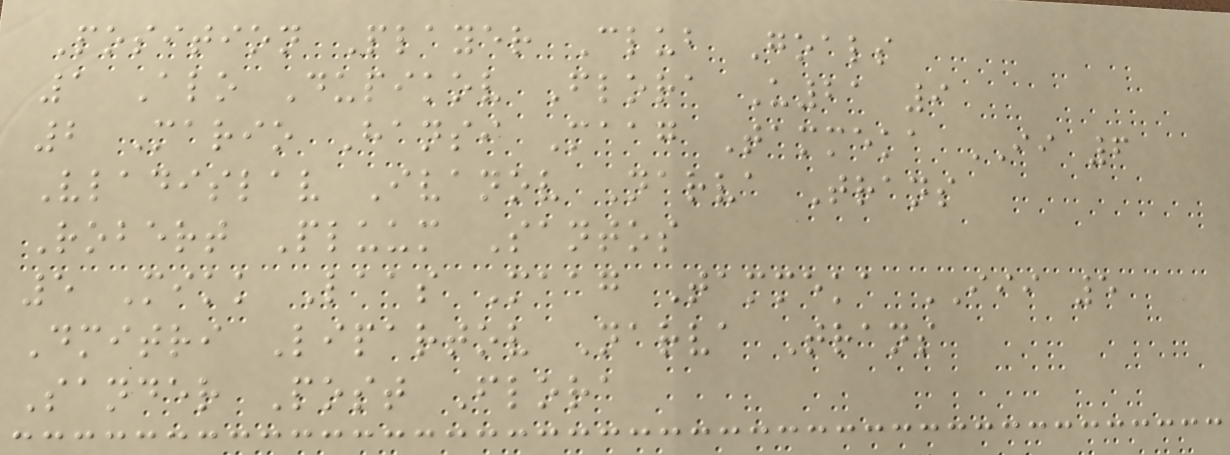Position Player Club Goals
1 Alo Dupikov Flora U21 9
2 Mario Hansi Maag Tammeka II 6
Vladislav Ivanov Narva Trans
Robert Pluum Santos
5 Mikk Laas Maag Tammeka III 5
Dmitri Lipartov Narva Trans
Sander Post Flora
